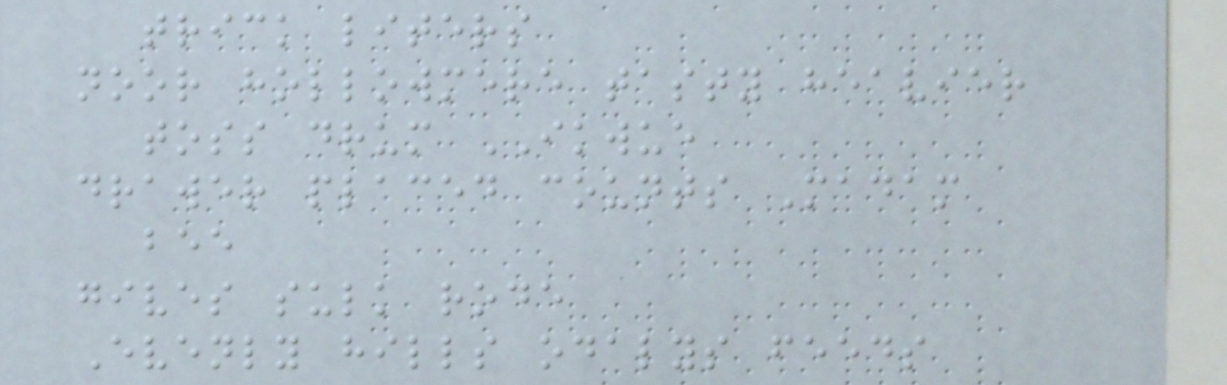trick liters
noor hollowmere tasty heavier
toss drum IKWUE
drawer placed counts Madam
bee
gives sulk rode
Evenly hills odalys feeds
